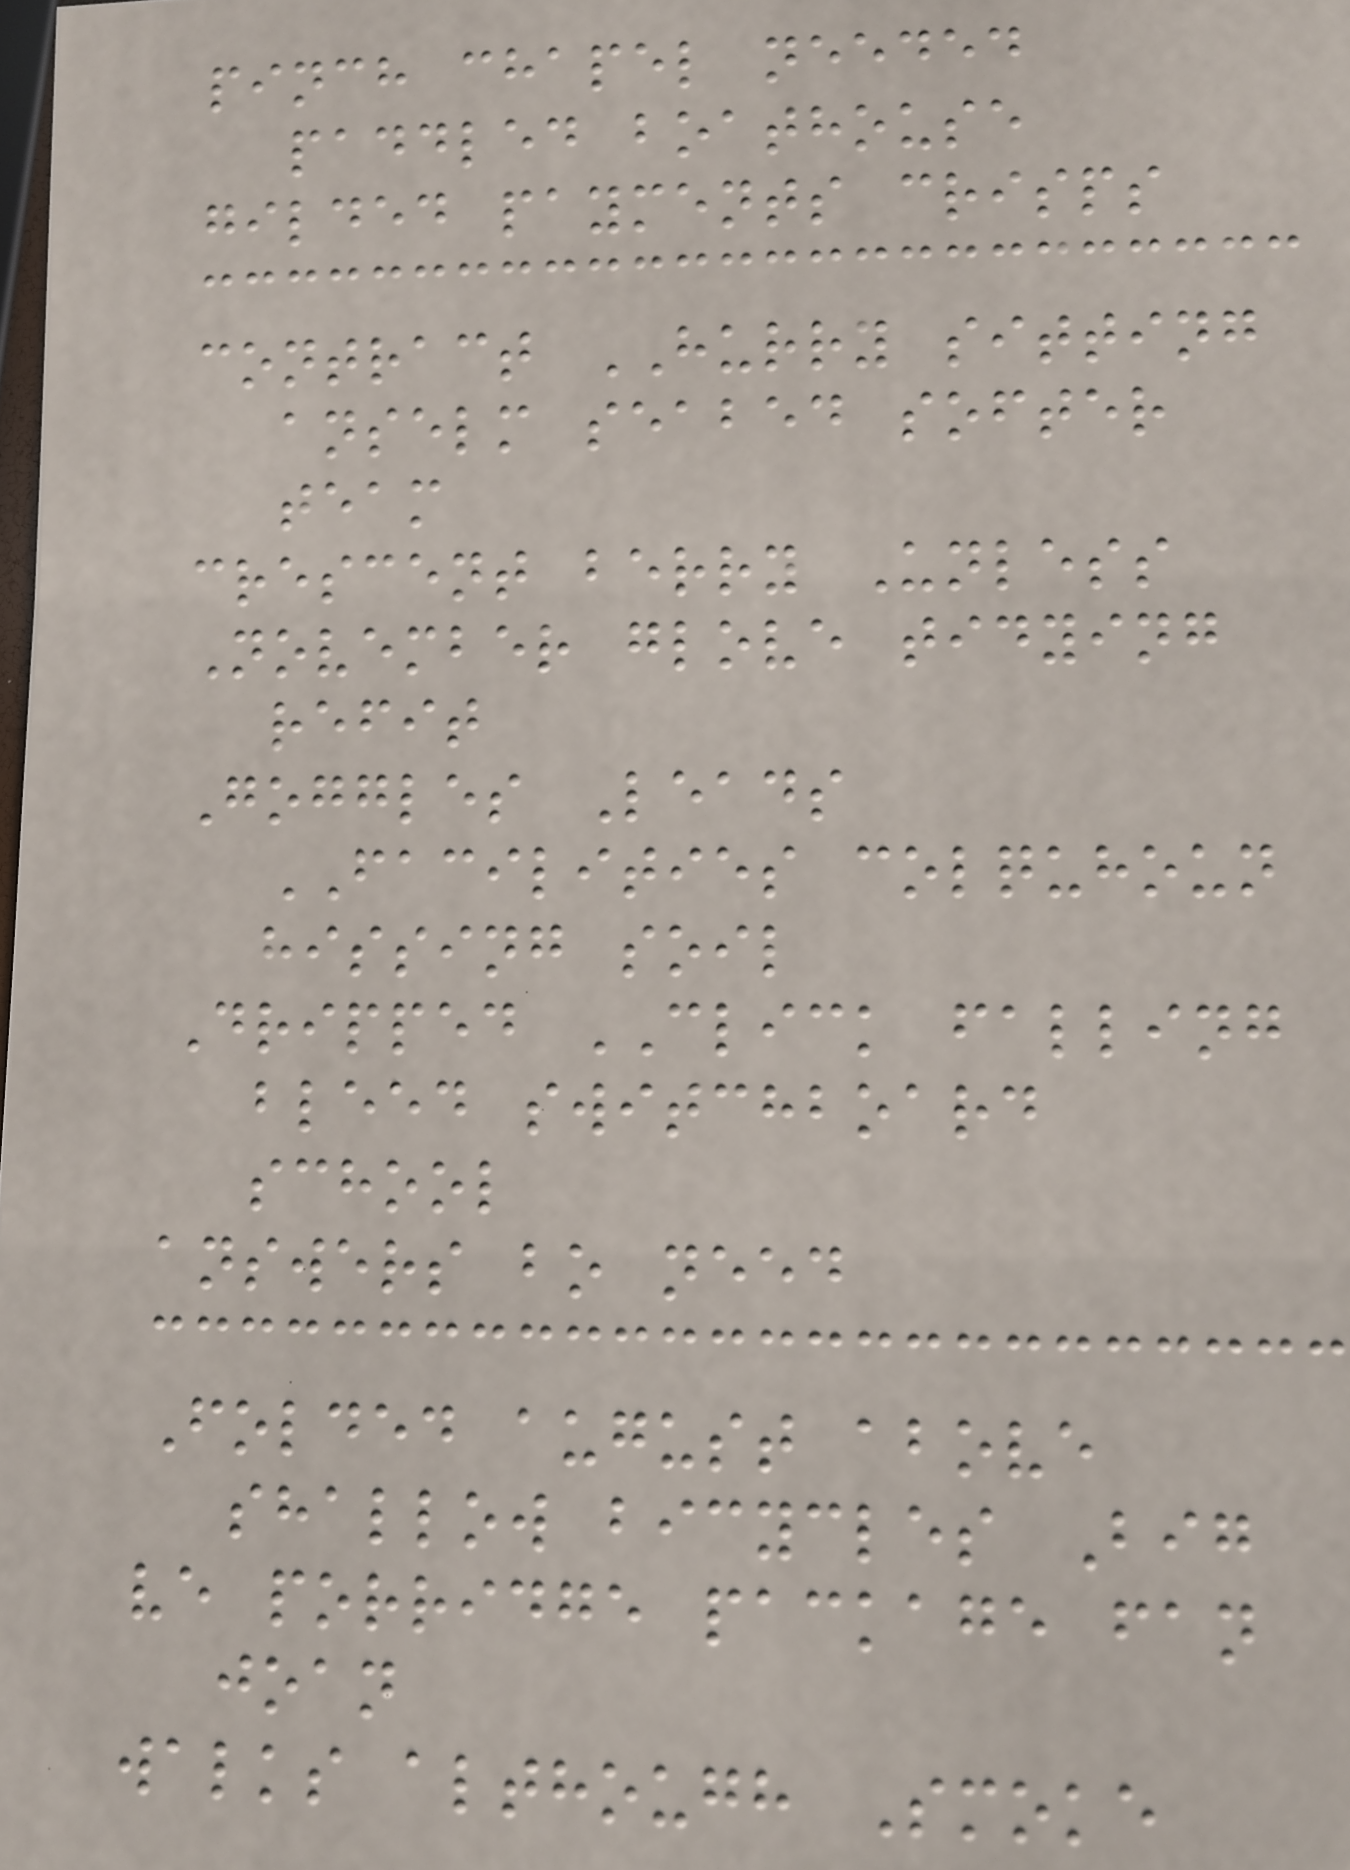pinch chapel needed
paddled boathouse
gilded payments crisps
contract HURRY sitting
anselm seabed softer
team
crescent berry Unless
November glove tidying
refit
Goggles Leads
FACILITIES colquhoun
hissing soil
Dripped CLICK falling
bleed switchboard
school
answers bo need
Folded august above
shallow bicycles Big
ve porridge package fan
joan
walks although Smoke
